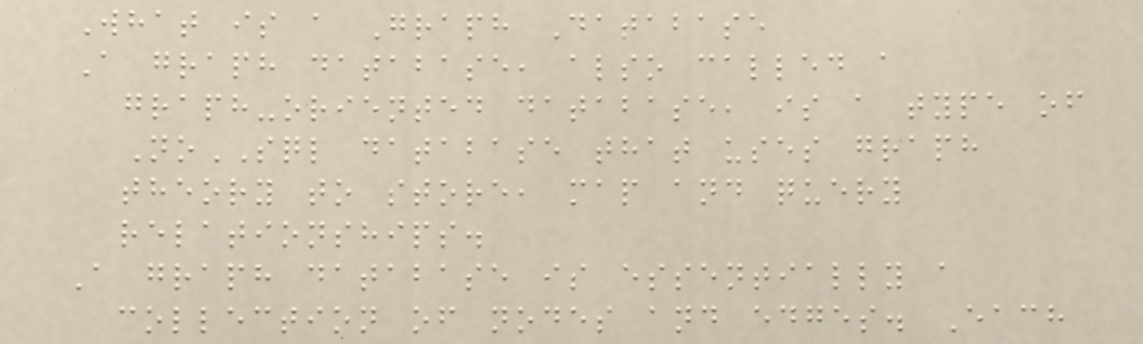What is a Graph Database
A graph database, also called a
graph-oriented database, is a type of
NoSQL database that uses graph
theory to store, map and query
relationships.
A graph database is essentially a
collection of nodes and edges. Each
